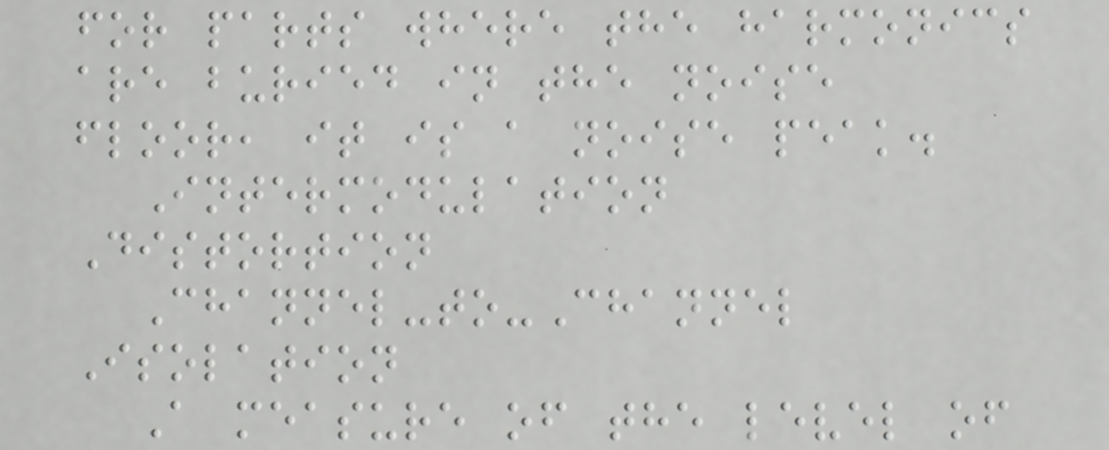for parts where the harmonics
are buried in the noise
floor, it is a noise peak.
Intermodulation
Distortion
Channel-to-Channel
Isolation
A measure of the level of
